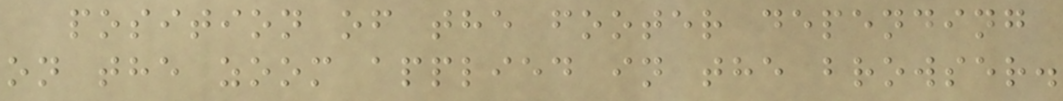position of the footer depending
on the zoom applied in the browser.
